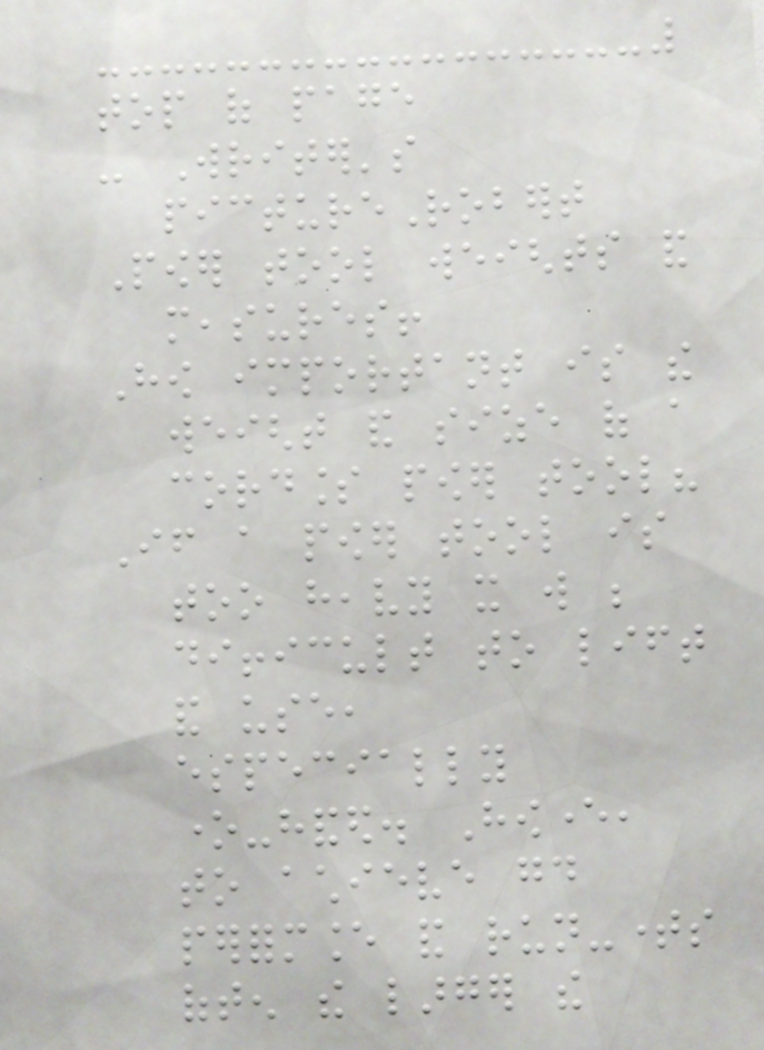top of page
- Writer's
pictureRobert
Power tool weights and
measures!
How important is the
weight and size of a
cordless power tool?
If a power tool is
too heavy it will be
difficult to lift
and use,
especially
one-handed. However,
to achieve good
performance and run-times
often the larger the
